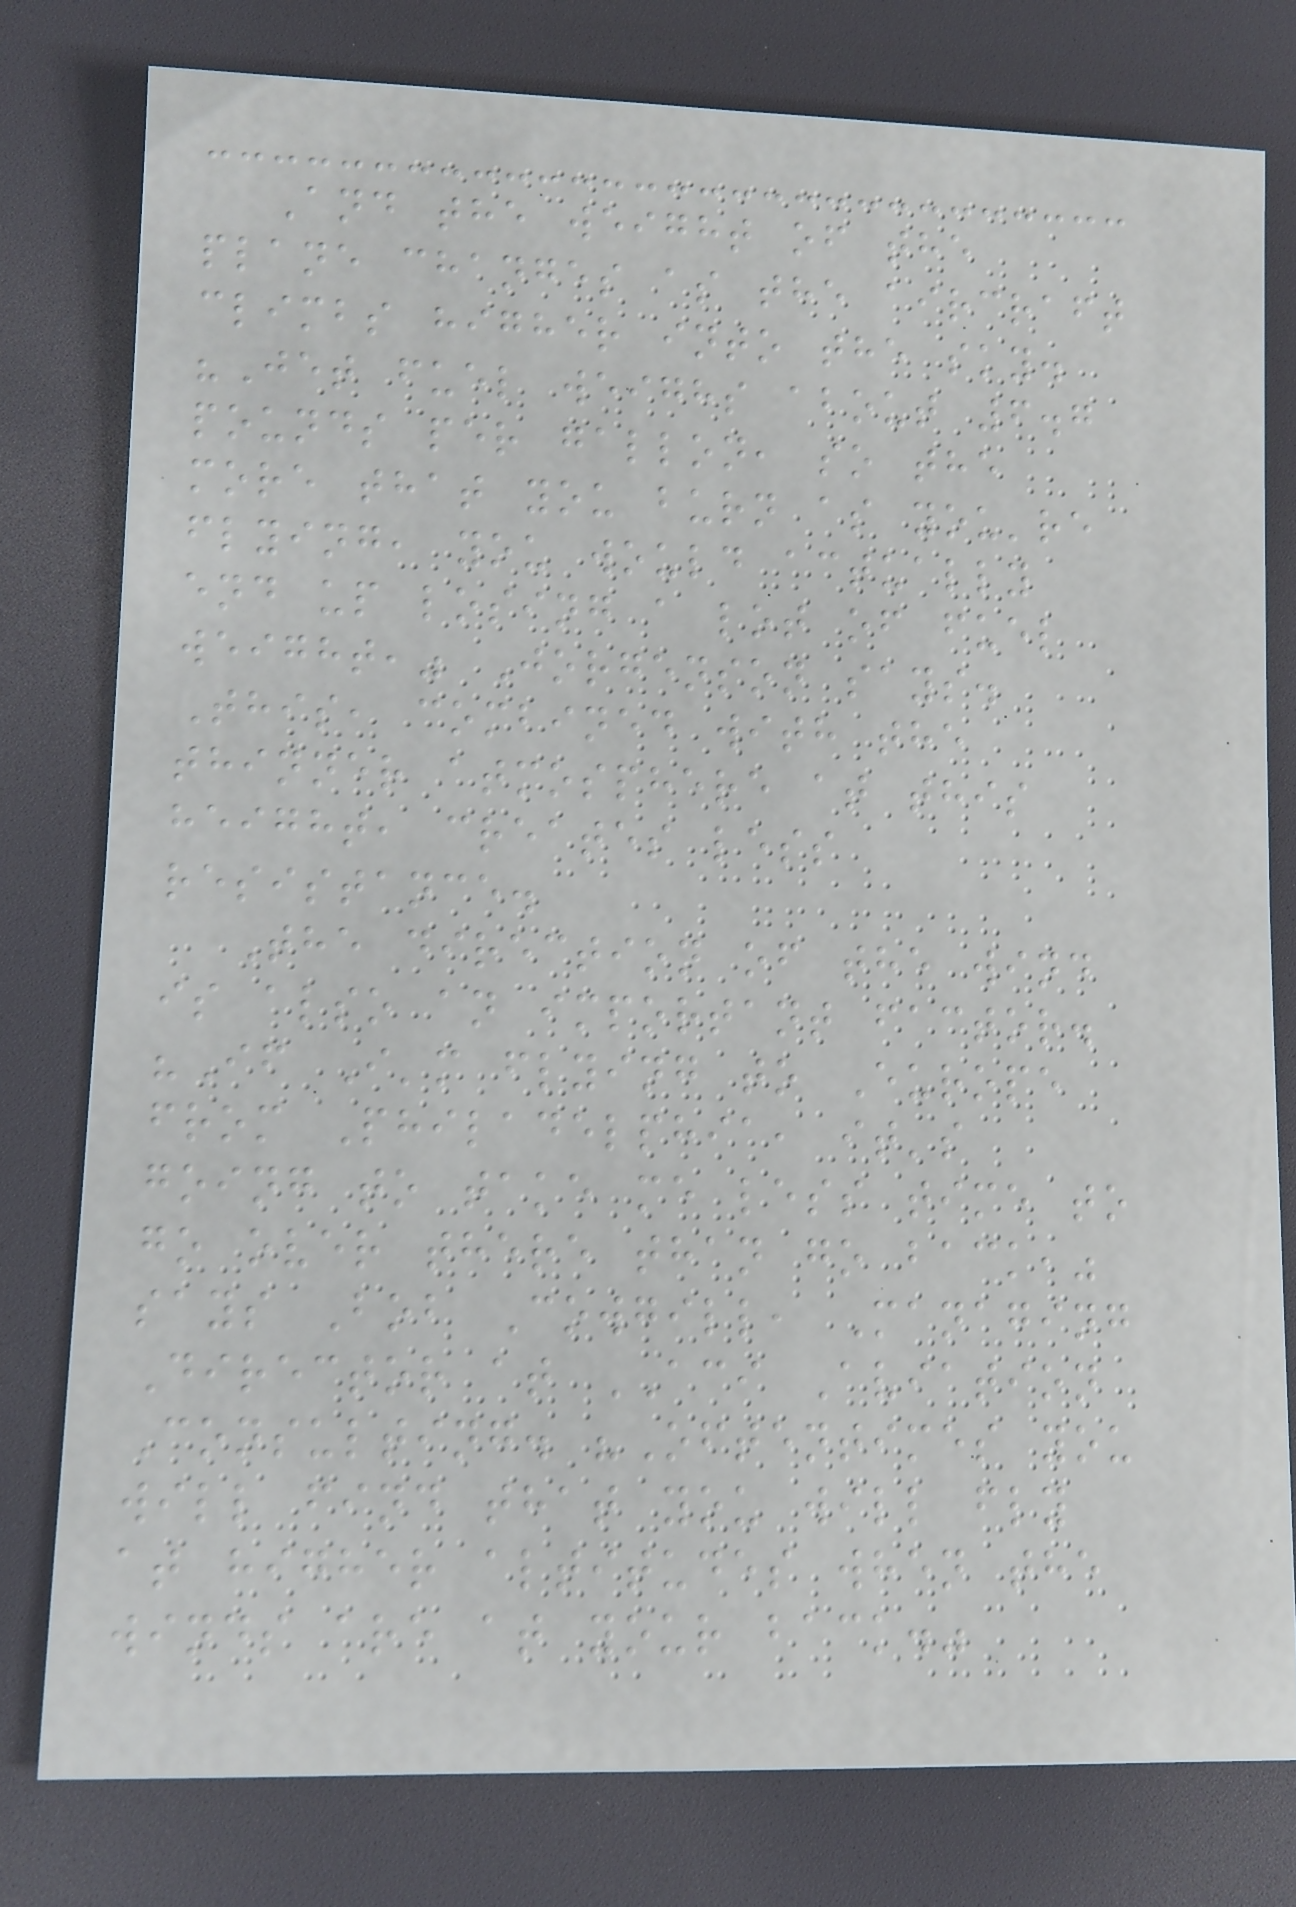And the weight of the
plane changes as the aircraft
climbs higher into the sky.
"Jet fuel weighs about 6.7
pounds per gallon, so the
more that you burn as you're
flying, you would actually
end up losing a lot of fuel
weight," Jorgenson says.
This, combined with the
thinner atmosphere at this
height, creates less
resistance.
The direction of the wind
is also an important factor.
"If I'm flying to Europe
from Philadelphia, it's
going to take me less time to
go over there than go back,"
says Bob Cowgill, Managing
Director at ACI Aviation
Consulting. "Oftentimes you
will find that you will fly
at higher altitudes when the
winds are at your back."
